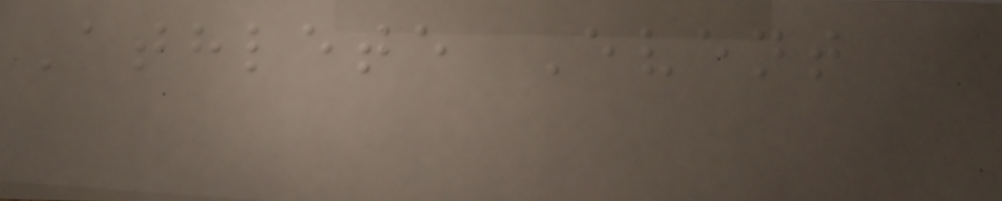Athlete Event
